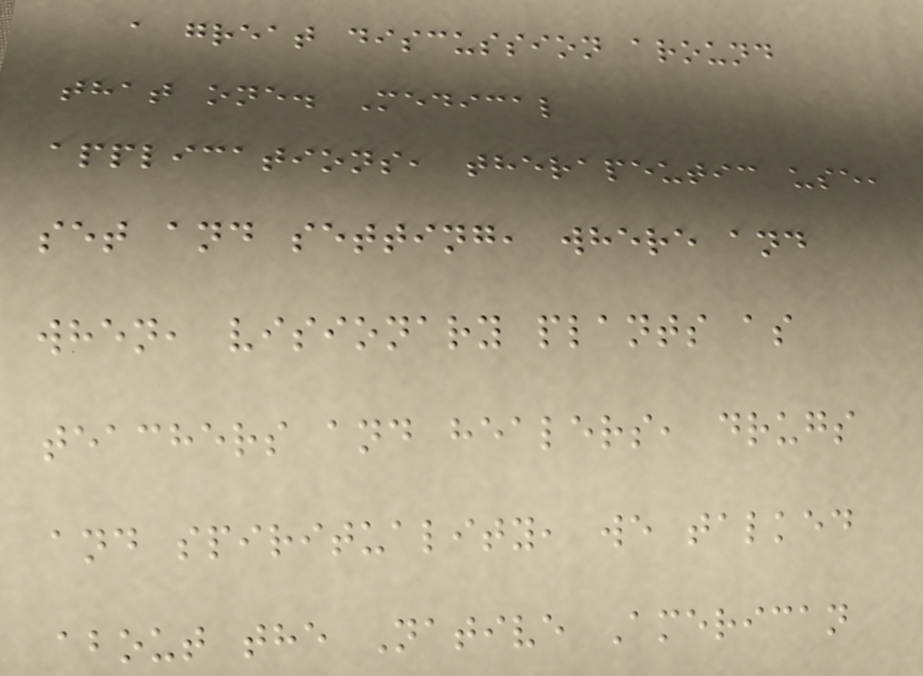a great discussion around
that one. Medical
applications, therapeutic use,
set and setting, where and
when, visionary plants as
teachers and healers, drugs
and spirituality, we talked
about the Native American
